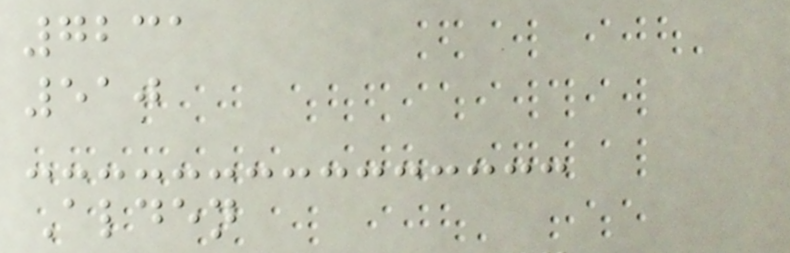7231
510
Alden
